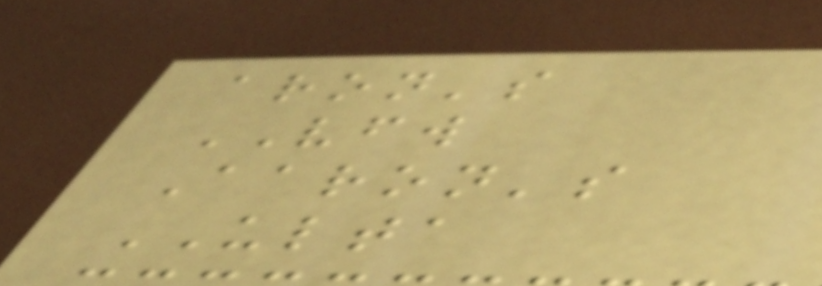aron's
VFW
Aaron's
ULTA
